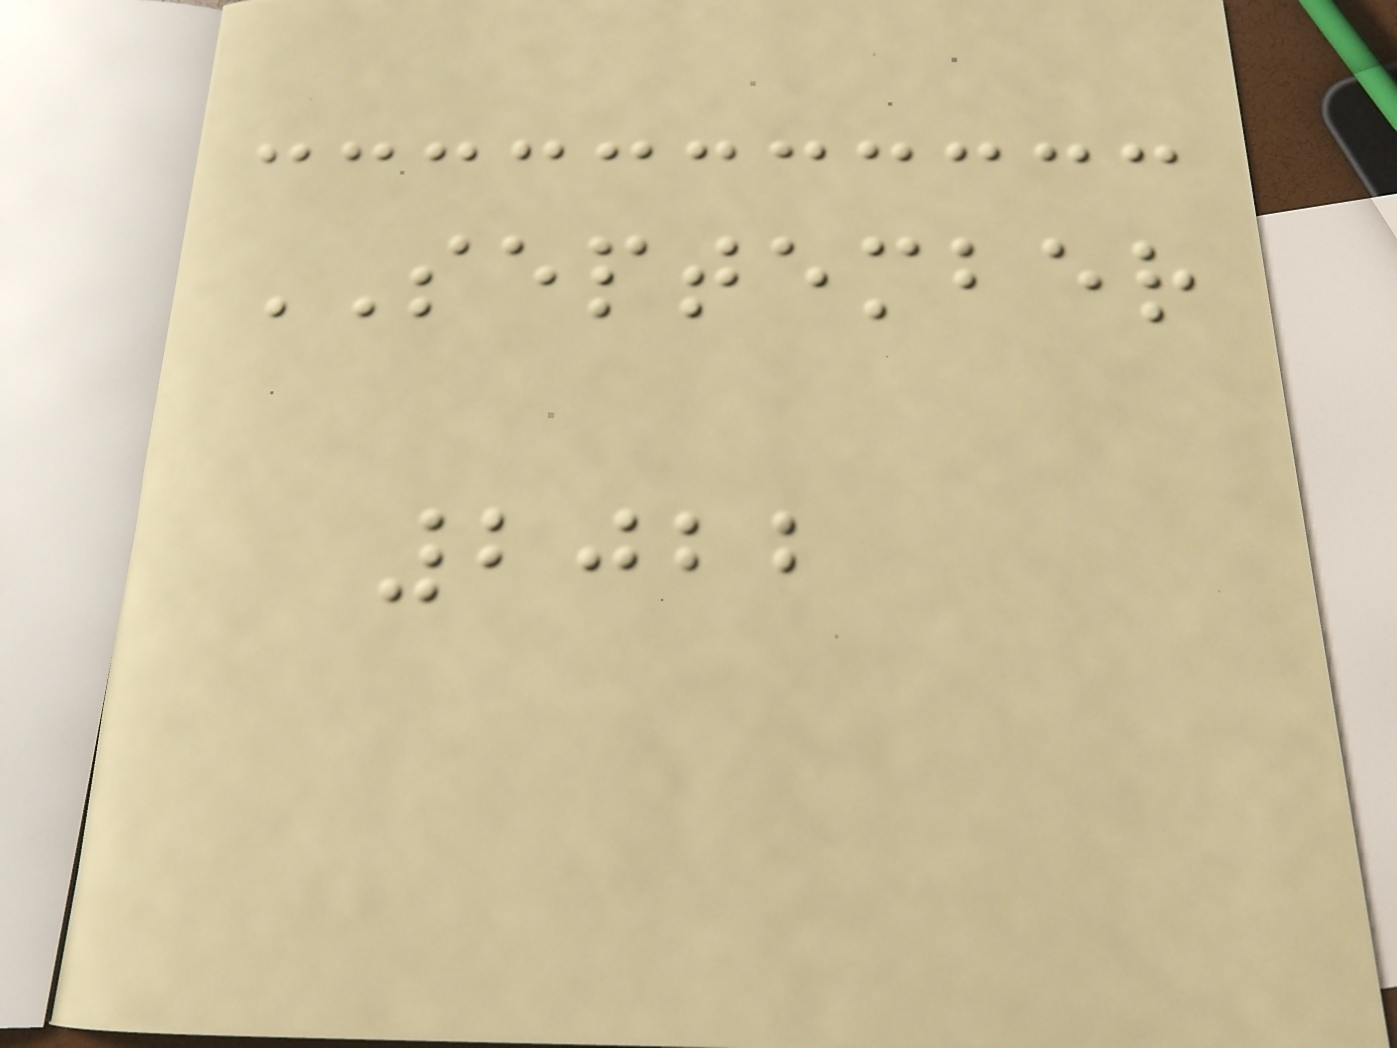SEPTEMBER
2022
